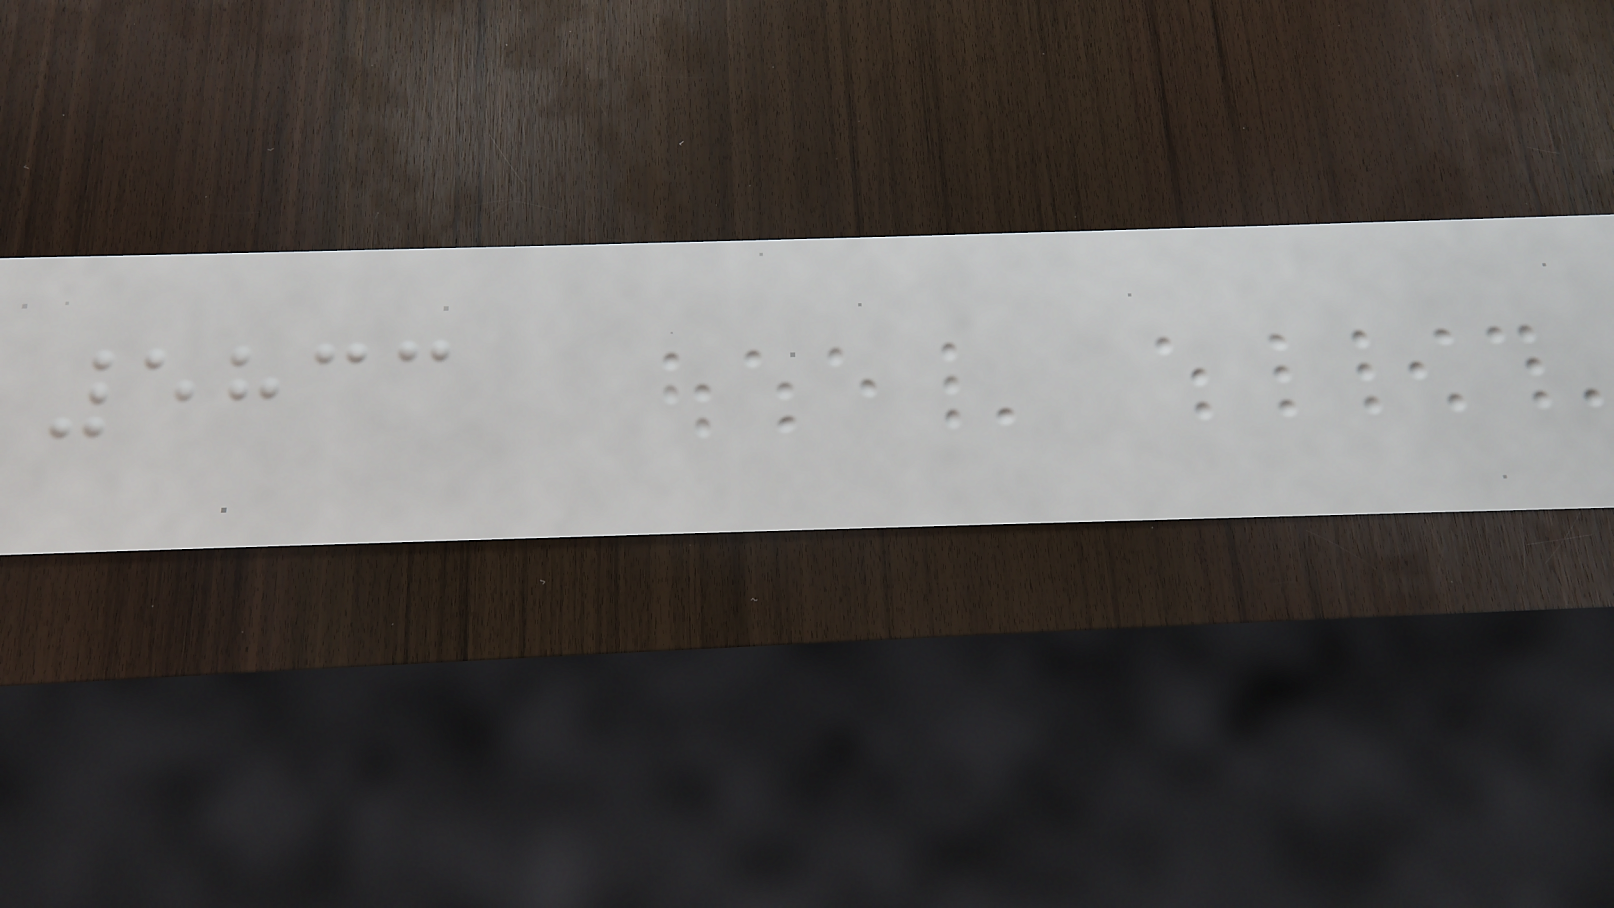5833
